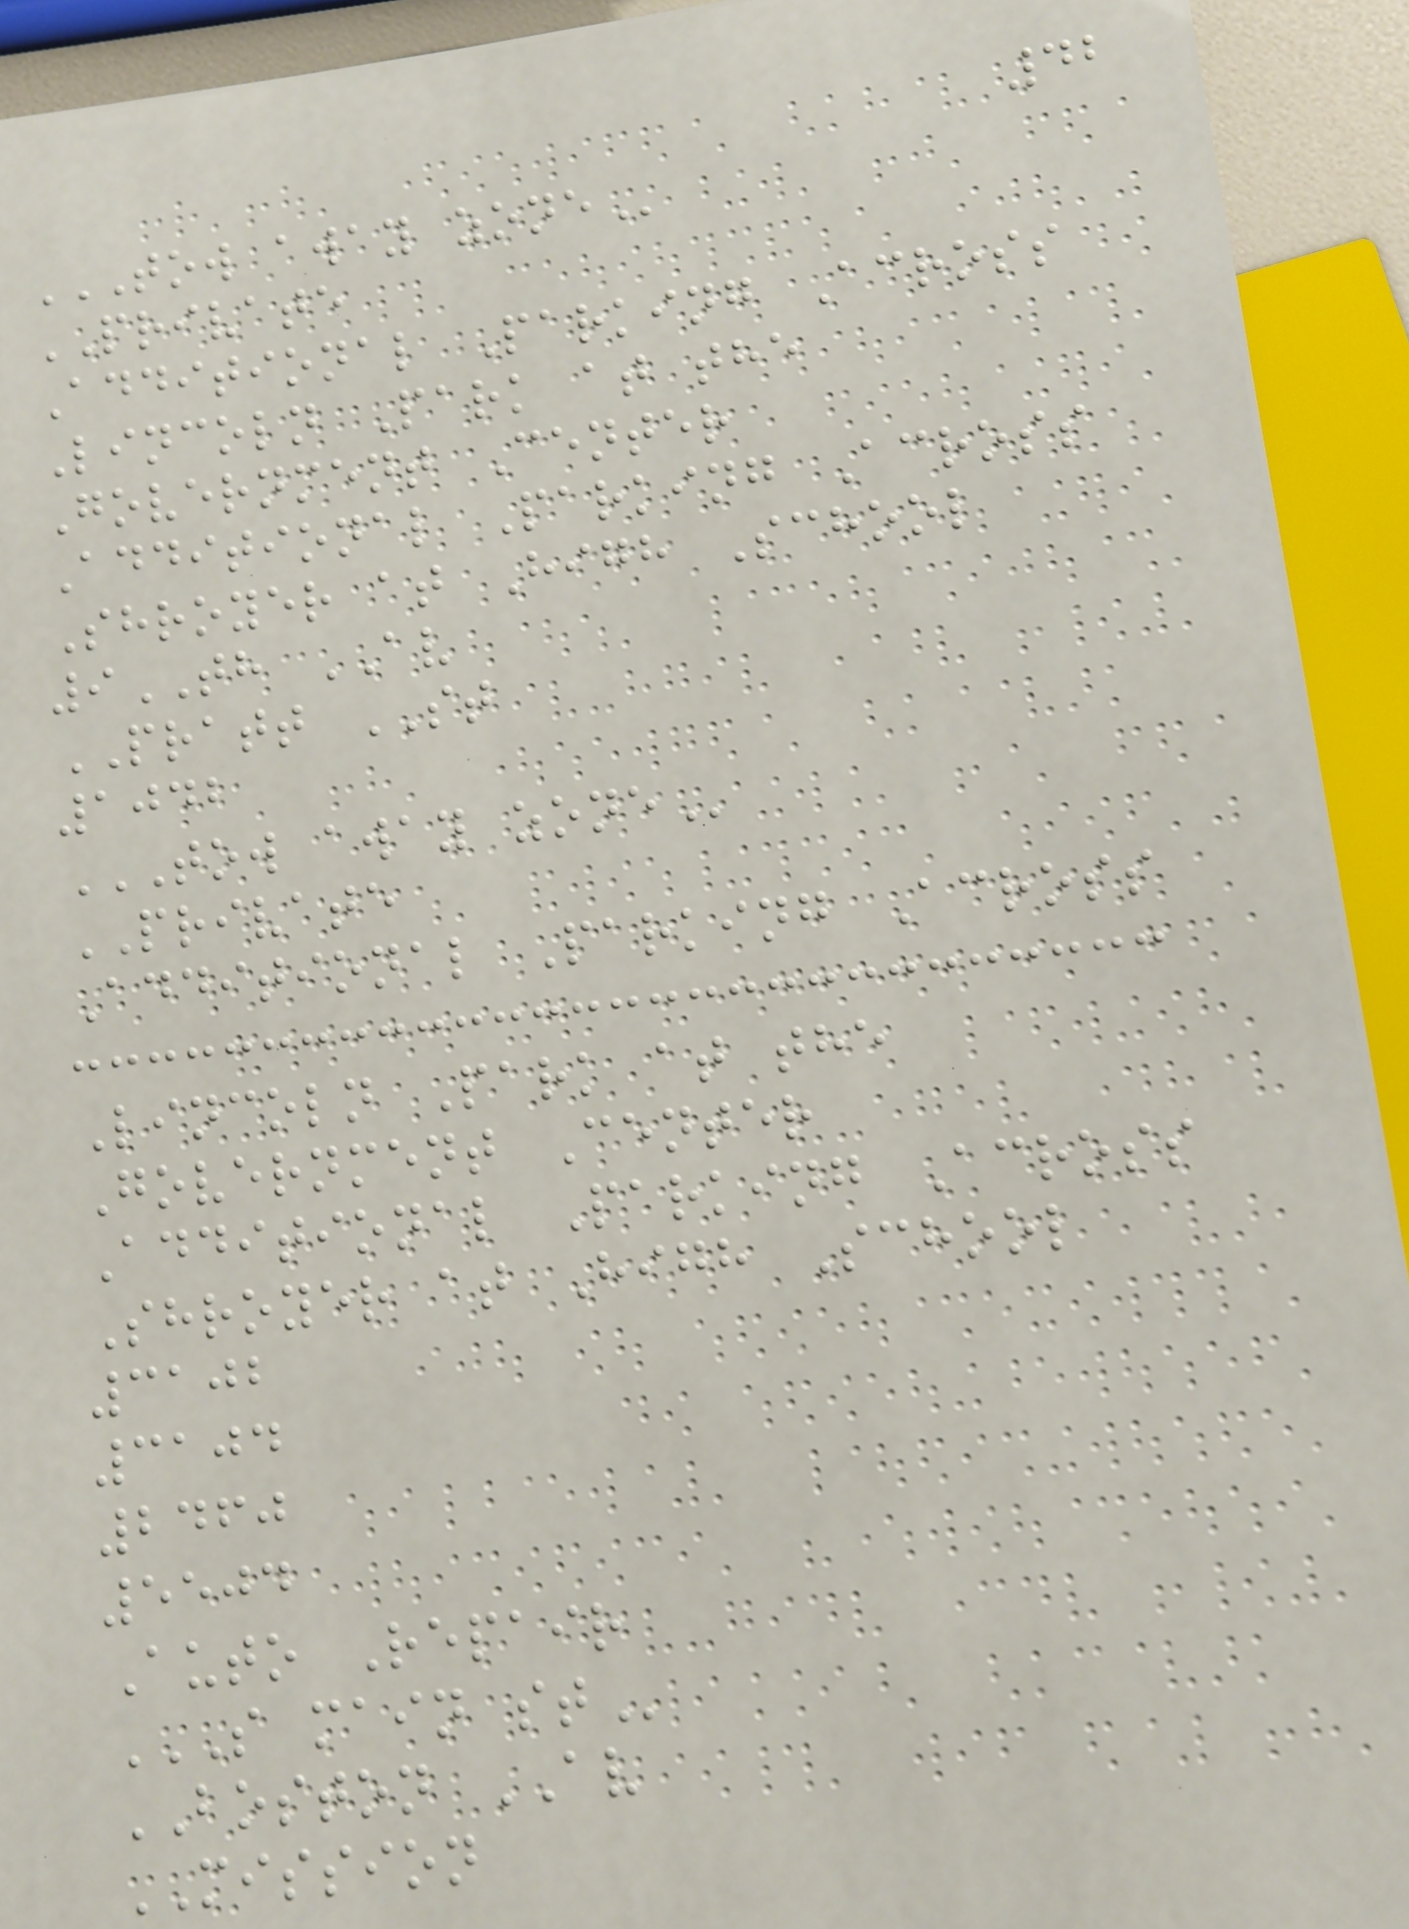42
TOW AWAY ZONE
PRIVATE
Additional Parking Across
Lincoln Park at the
Government Center
Additional Parking Across
Shroyer at High School
9TH AV
PRATT ST
1042
TOW AWAY ZONE
PRIVATE
Additional Parking Across
Lincoln Park at the
Government Center
Additional Parking Across
Shroyer at High School
3102
3104
2460
5504
Auto Repair
S MAIN ST
BOSTON AV
MISSION
